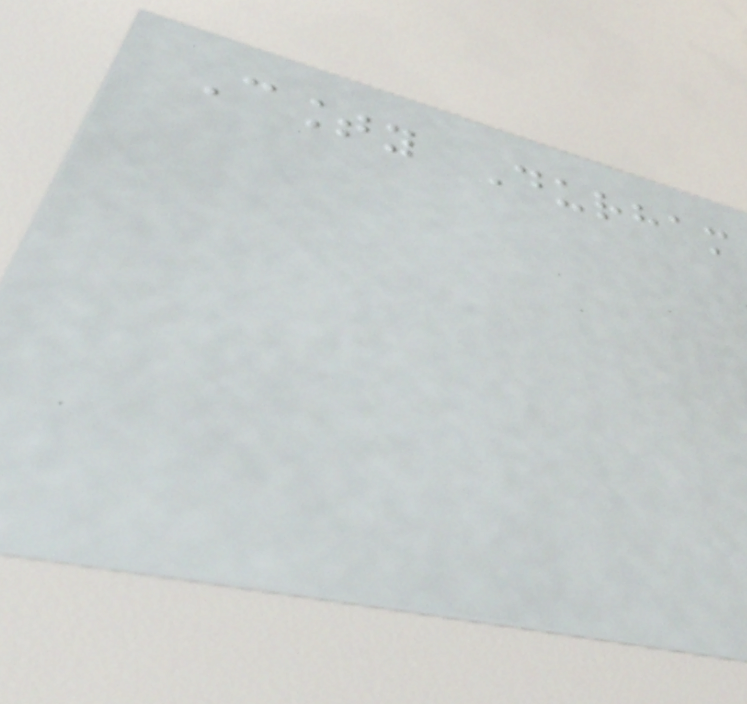County Durham
